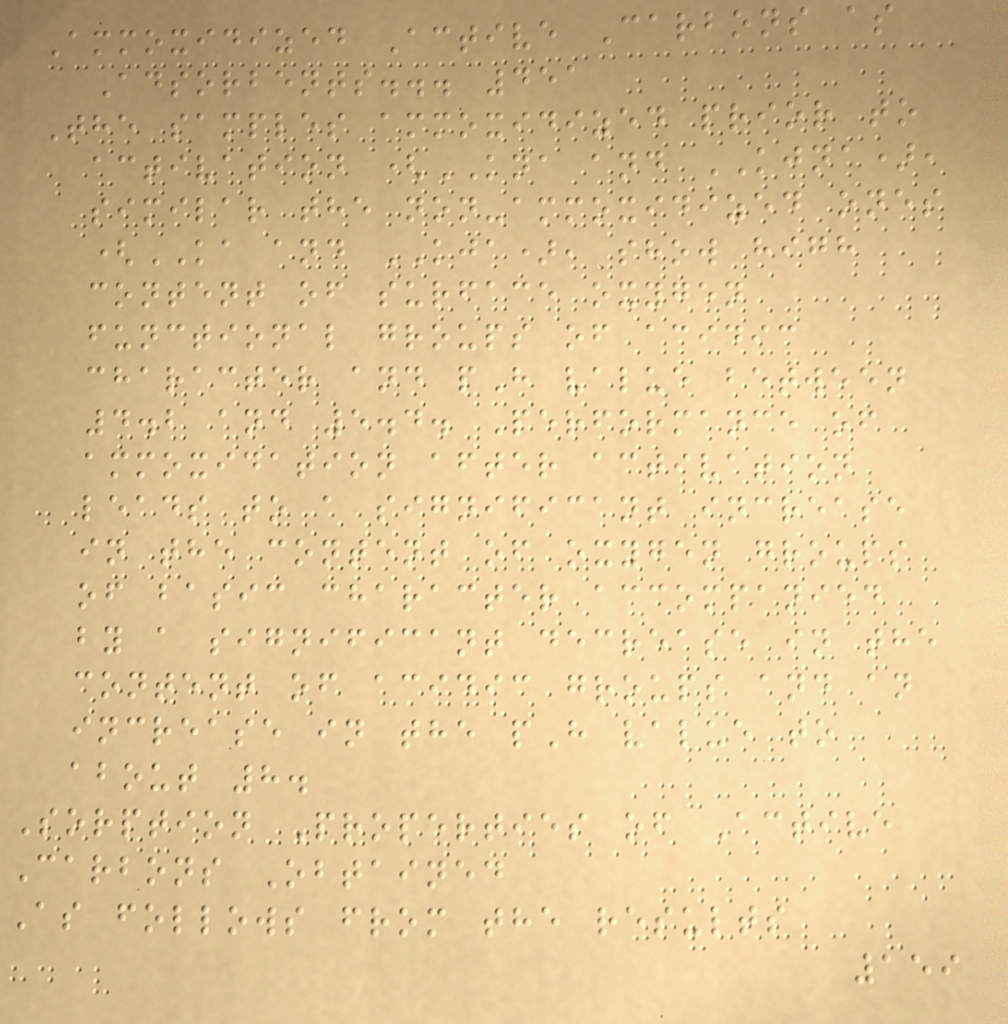Ammoxidized Active Carbons as
Adsorbents... 451
The samples ammoxidized prior to
activation (KNA and KJNA),
similar the non-ammoxidized ones
(KA and KJA), show high
content of surface oxygen
functional groups of acidic
character and pH value between
4.2 and 5.4. Performance of
ammoxidation after activation
leads to a significant increase
in the content of oxygen groups
of basic character accompanied
by a significant decrease in the
content of acidic groups and an
increase in the pH value to
about 8.
Sorption Properties of Active
Carbons Obtained
As follows from the results
159
